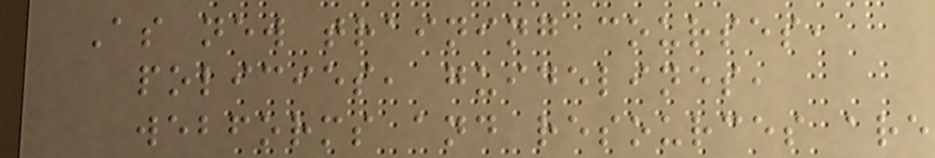As new training courses,
policies, guidelines,
webforms and resources are
